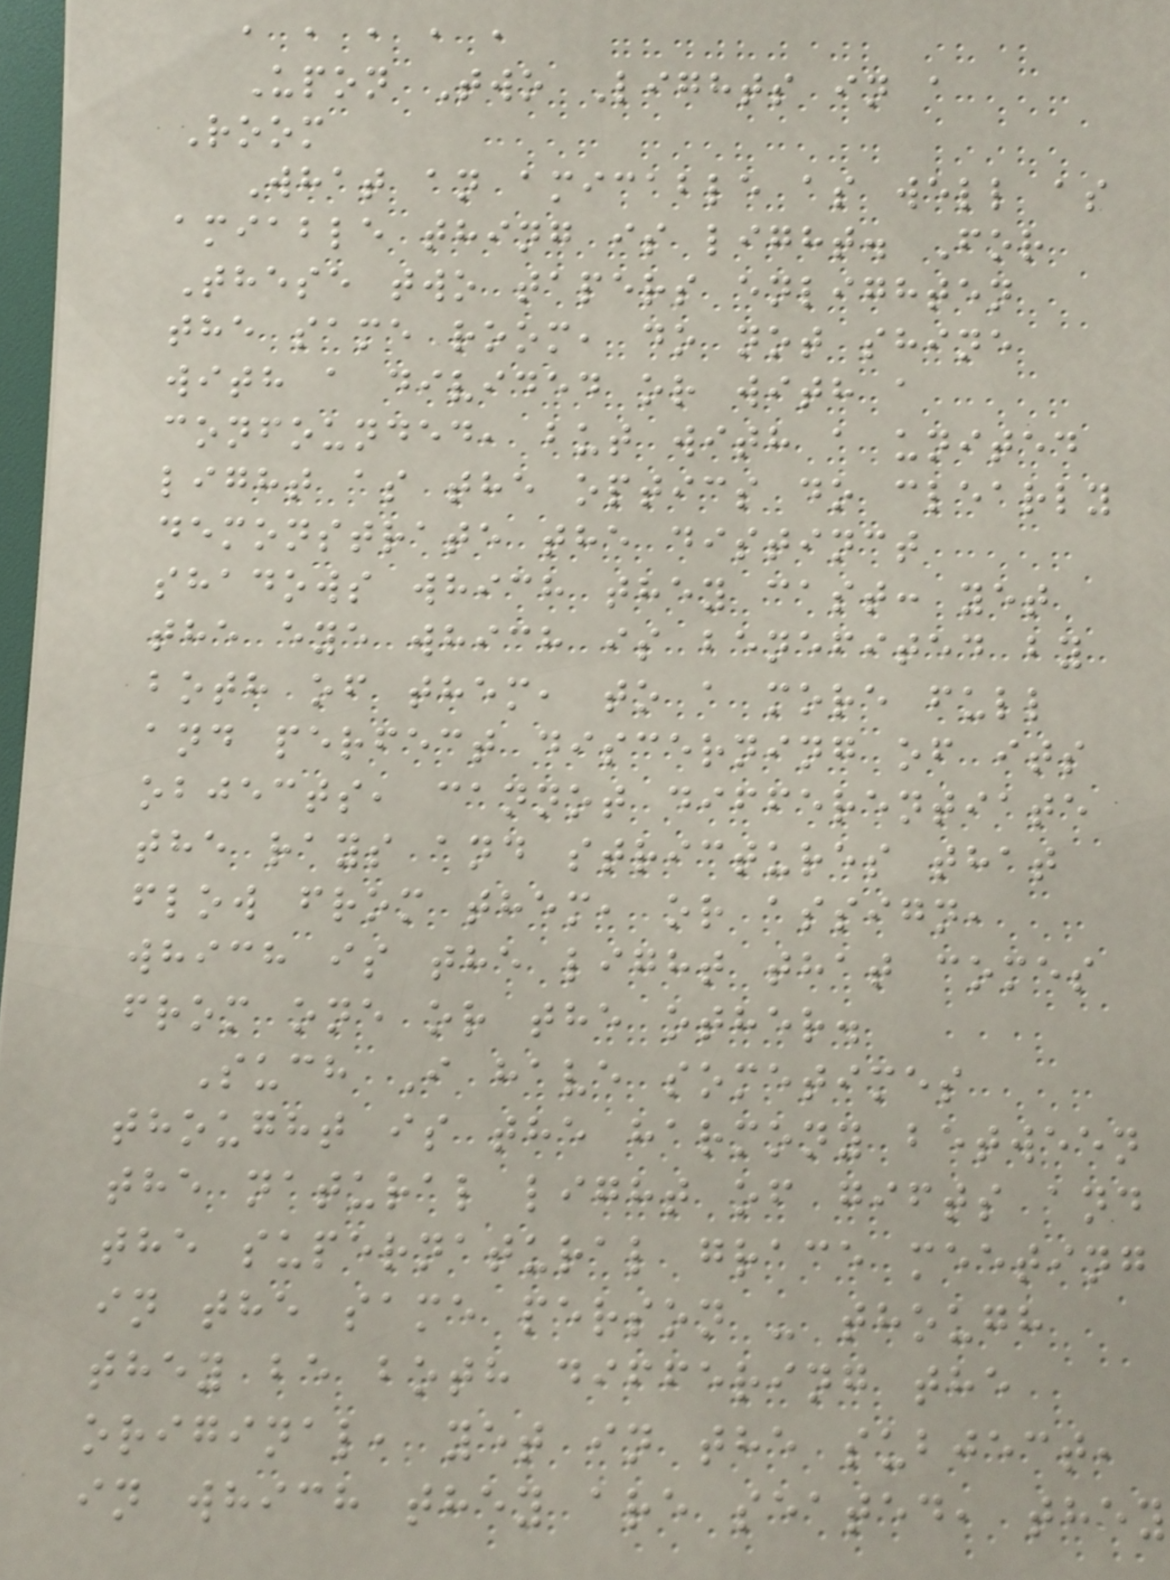, , , , ,
Upon Two Lights in a
Room
What an amicable as well as
amiable thing is light. For
These two tapers enlighten
the same room, do not shine
with a divided or with a
confounded, but with a united
light as the optics do clearly
demonstrate the distinct
shadows which they cast: yet
the eye which is benefited by
both of them, to a more full
and perfect discerning of its
objects, cannot differentiate
the rays and strictures that
flow from them, or assign,
which is the light that comes
from one or the other.
Such I have sometimes
thought is the harmony between
the natural light of gifts and
the supernatural grace meeting
in the same person - though
they be both differing the
original, yet in the subject,
in which they are seated, they
